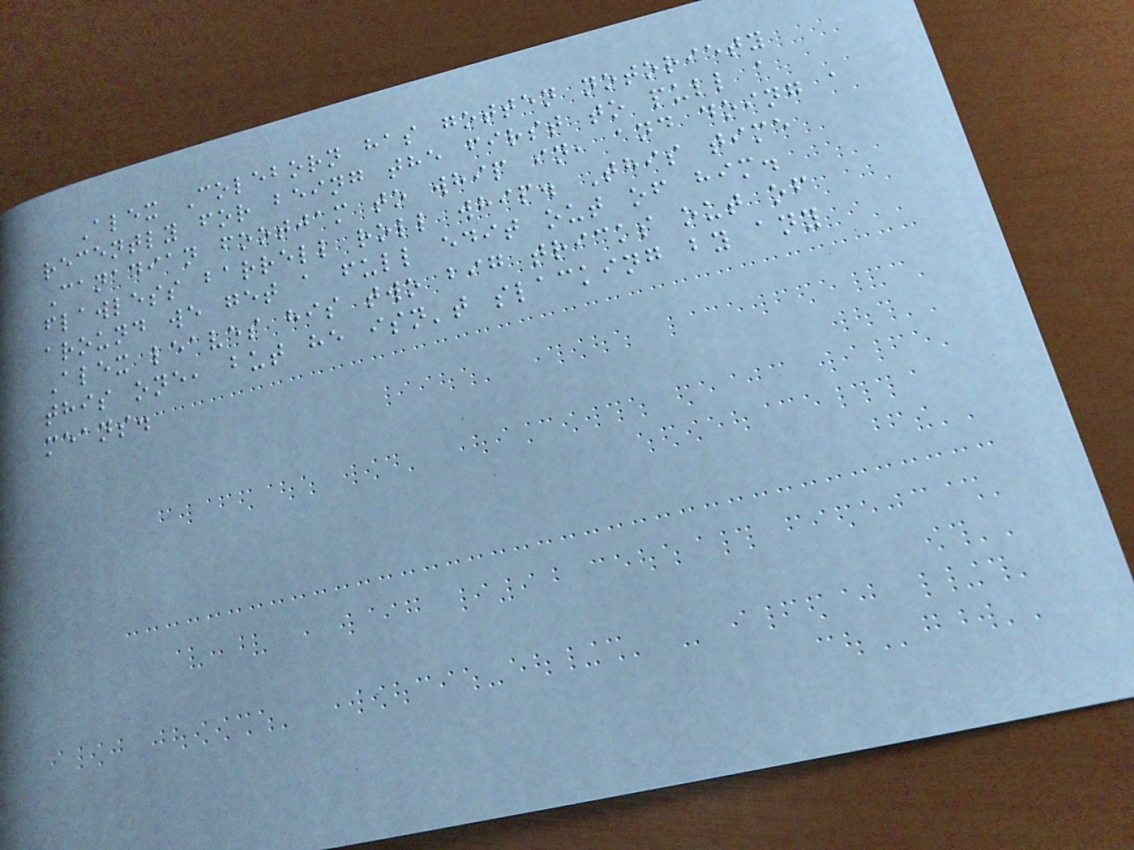Alex Coleborn has gotten notoriety
recently for being the first to pull a
Canadian footjam to whip in, and doing a
flawless barrell roll whip. This time
around we get a full edit out of him.
Alex leaves his two big tricks out of
this one, but he isn't slacking by any
means.
